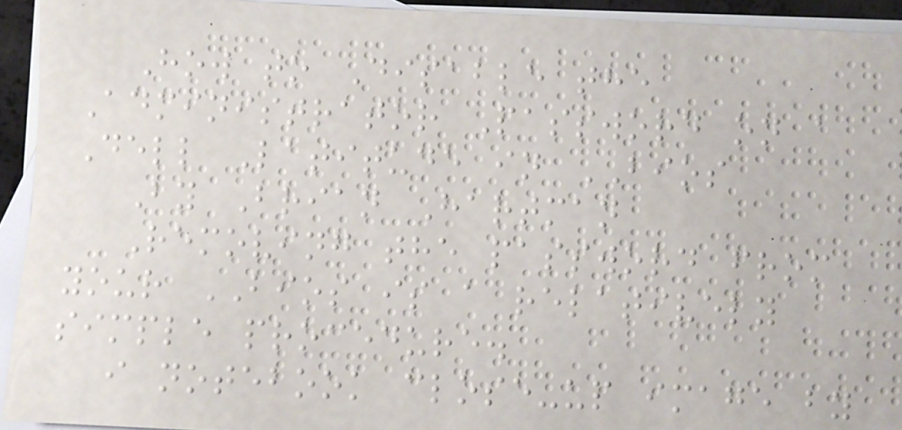How to Disable the
Administrator Password on a
Dell Latitude in BIOS
By Brian Hartman
Removing the password from
your BIOS is a relatively
simple procedure.
i notebook close-up image by
